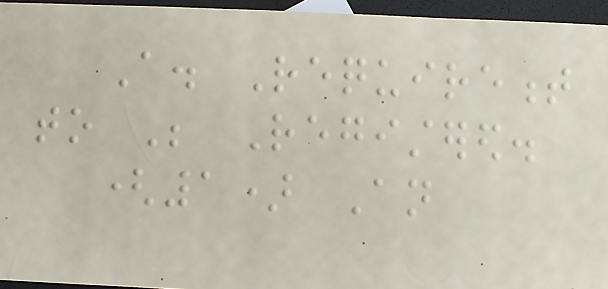A. Requirement
to Be Registered.
(1) An
